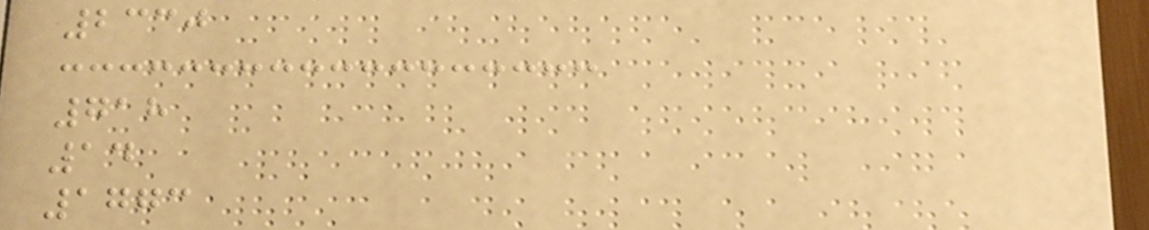2330
718
14
1773
